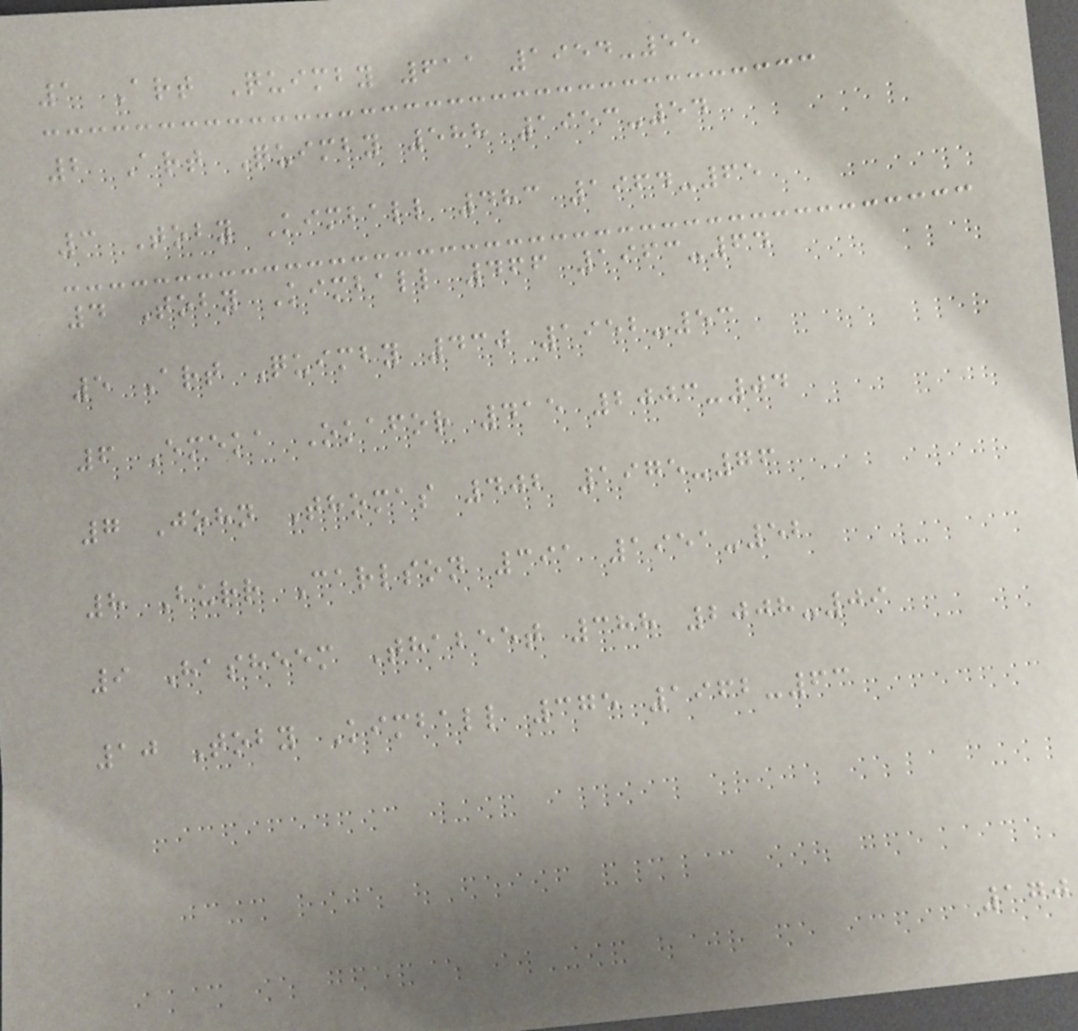1 Art Quimby 611 1954-55
2 Art Quimby 588 1953-54
3 Toby Kimball 483 1964-65
4 Toby Kimball 466 1963-64
5 Art Quimby 430 1952-53
6 Emeka Okafor 415 2003-04
7 John Thomas 402 1975-76
8 Burr Carlson 391 1951-52
9 Hasheem Thabeet 388 2008-09
10 Toby Kimball 375 1962-63
170
